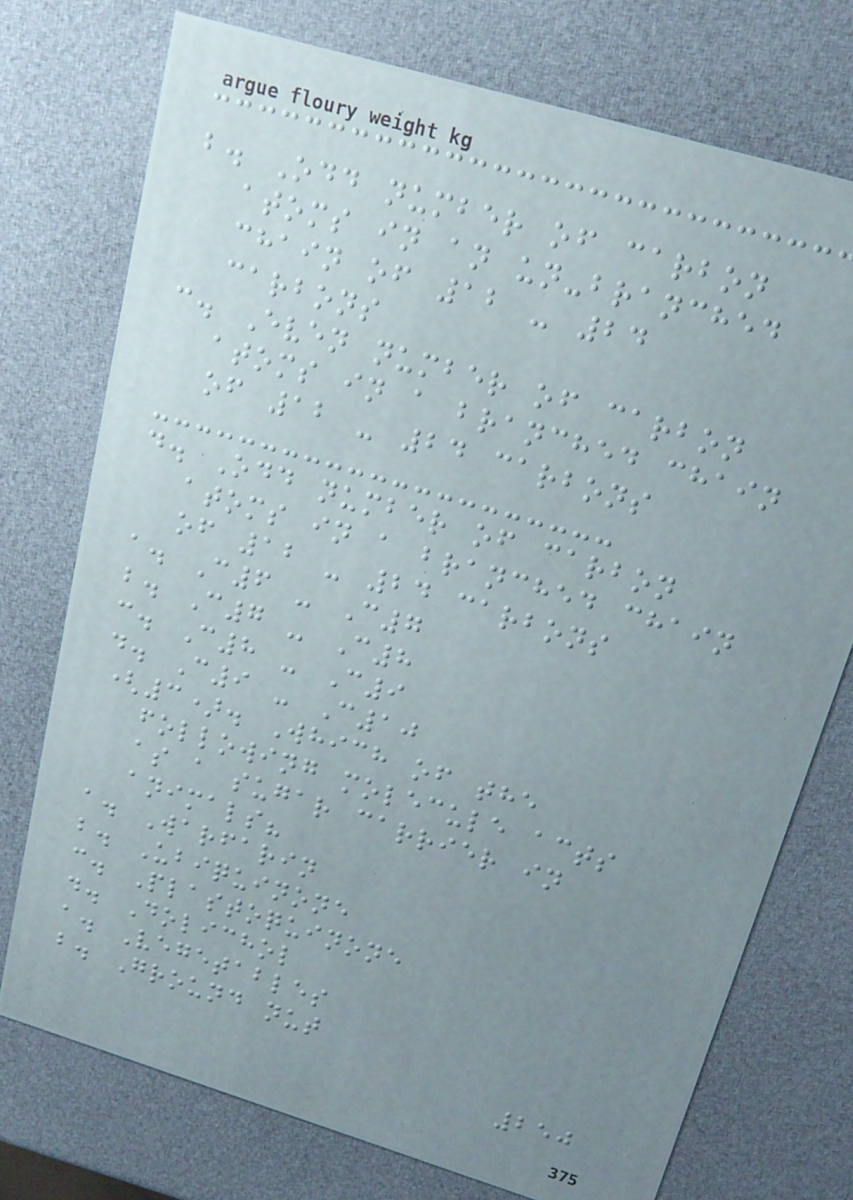b. Odd number of carbon
atoms in an un-branched
chain of 12 - 24
carbons
c. Even number of carbon
atoms in a branched chain
of 12 - 24 carbons
d. Odd number of carbon
atoms in a branched chain
of 12 - 24 carbons
a. C6 - C7
b. C7 - C8
c. C8 - C9
d. C9 - C10
(3). Which of the
following molecule acts
as a sugar carrier in
animals?
a. Warfarin
b. Ubiquinone
c. Plastoquinone
d. Dolichol
a. Vegetables
b. Ground nut
250
